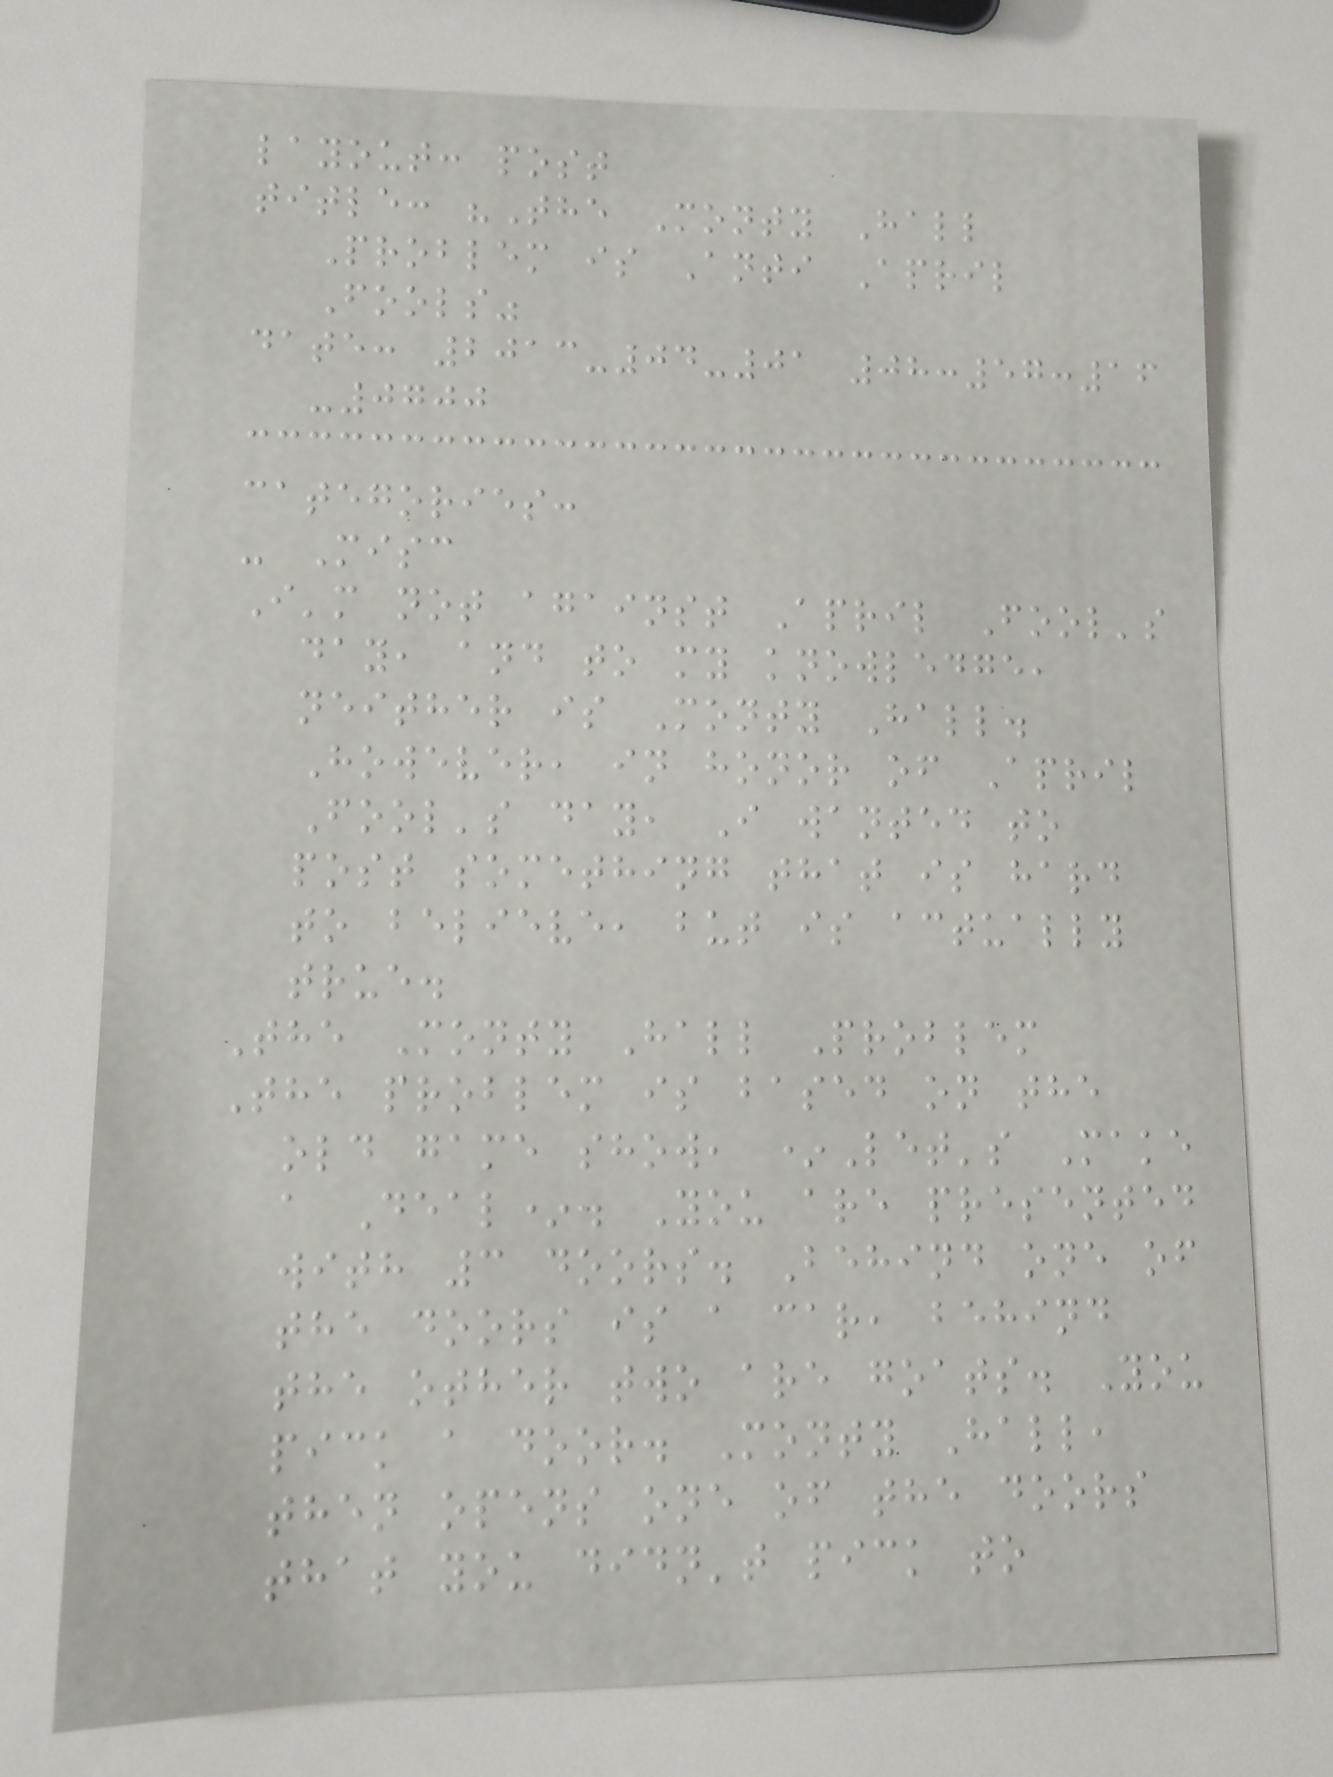layout: post
title: "The Monty Hall
Problem is Anti April
Fools"
date: 2013-04-01 08:57:16
-0700
categories:
- Misc
I'm not against April Fool's
day, and to my knowledge,
neither is Monty Hall.
However, in honor of April
Fool's day, I wanted to
post something that is hard
to believe, but is actually
true.
The Monty Hall Problem
The problem is based on the
old game show, *Let's Make
a Deal*. You are presented
with 3 doors. Behind one of
the doors is a car, behind
the other two are goats. You
pick a door. Monty Hall,
then opens one of the doors
that you didn't pick to
